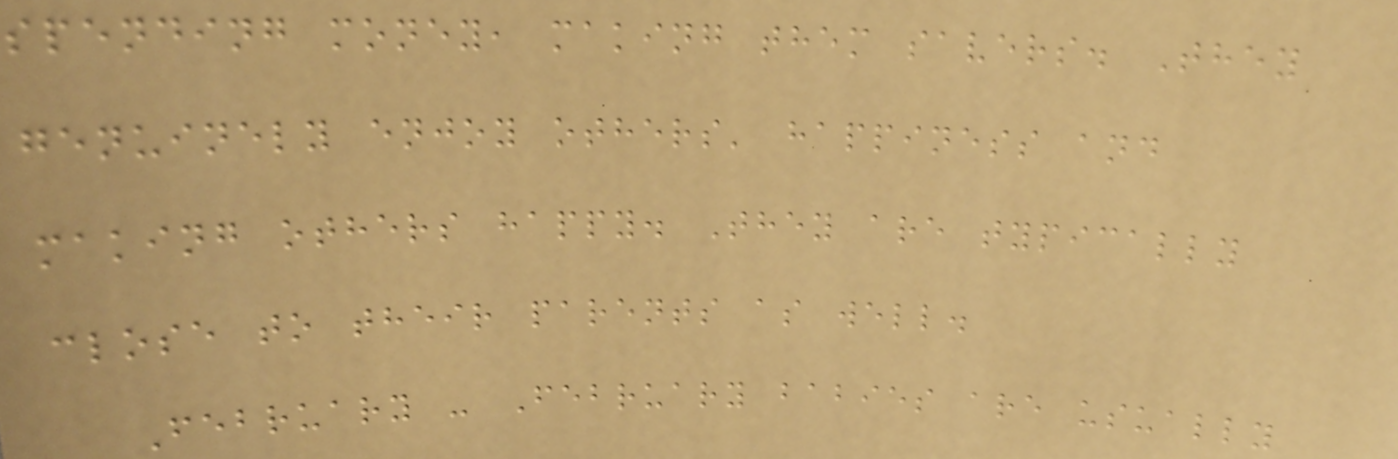spending money, making them savers. They
genuinely enjoy others' happiness and
making others happy. They are typically
close to their parents as well.
February - February babies are usually
